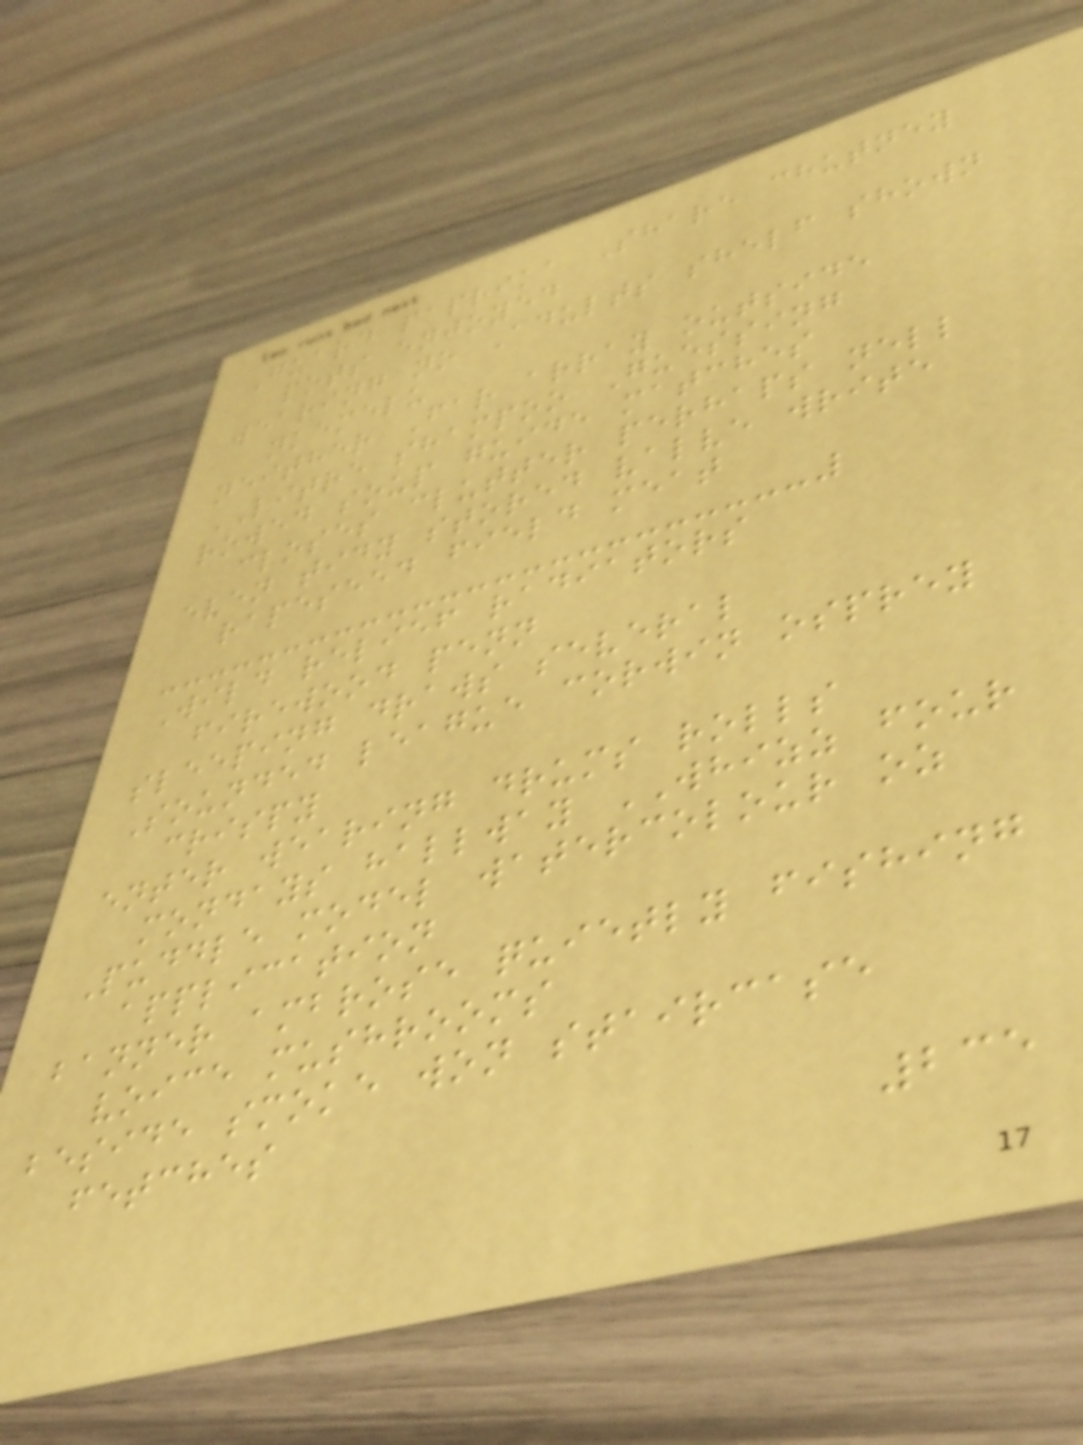Guard paprika Share chutney
pots enjoyed
wearing no Adults shelf shown
nkemelu
neither Far array outside
LITRE shampoo Guessing
rowed soup guide matches
closes clutter perhaps nell
even tidy stored valve write
rapeseed field meat
Wild relief radiators
firewood penn
sleeping draws several
Sounded league corwin osprey
crispy
enter wearing drums rolls
mondays hallway WHIZZ four
Puddle model watercolour oz
application
banner ambrose quietly fishing
voice mushrooms
beside smoke won staircase
fetches
235
